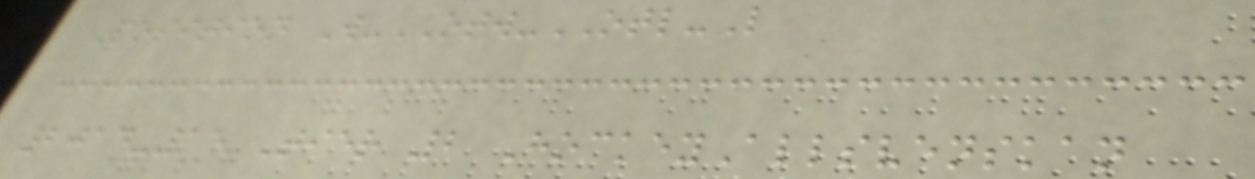Position W-OTW-OTL-L
2014-15 Tier 2 HockeyAllsvenskan
